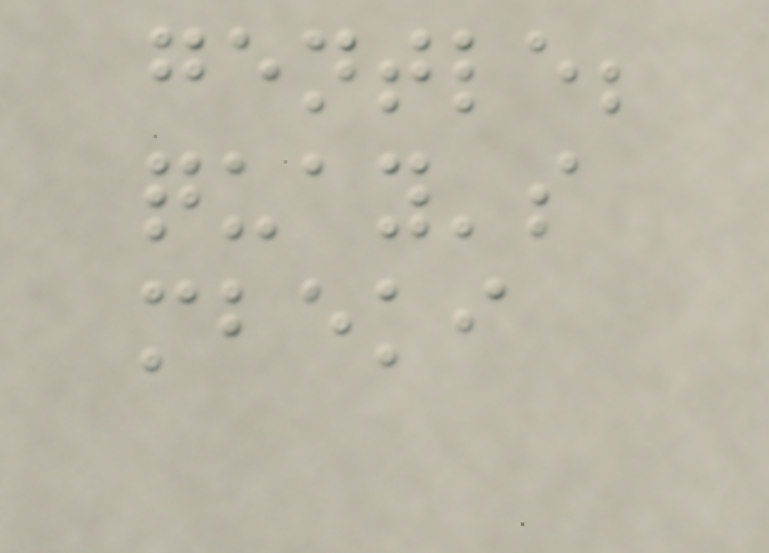gentle;
quay's
mbeki
